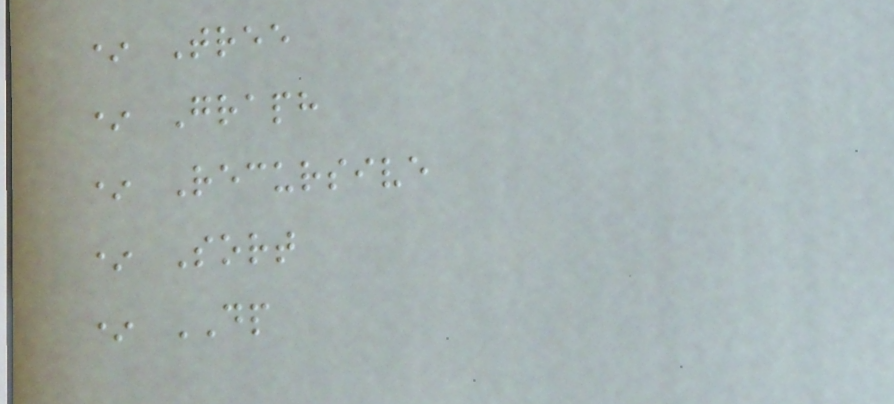* Tree
* Graph
* Recursive
* Sort
* DP
